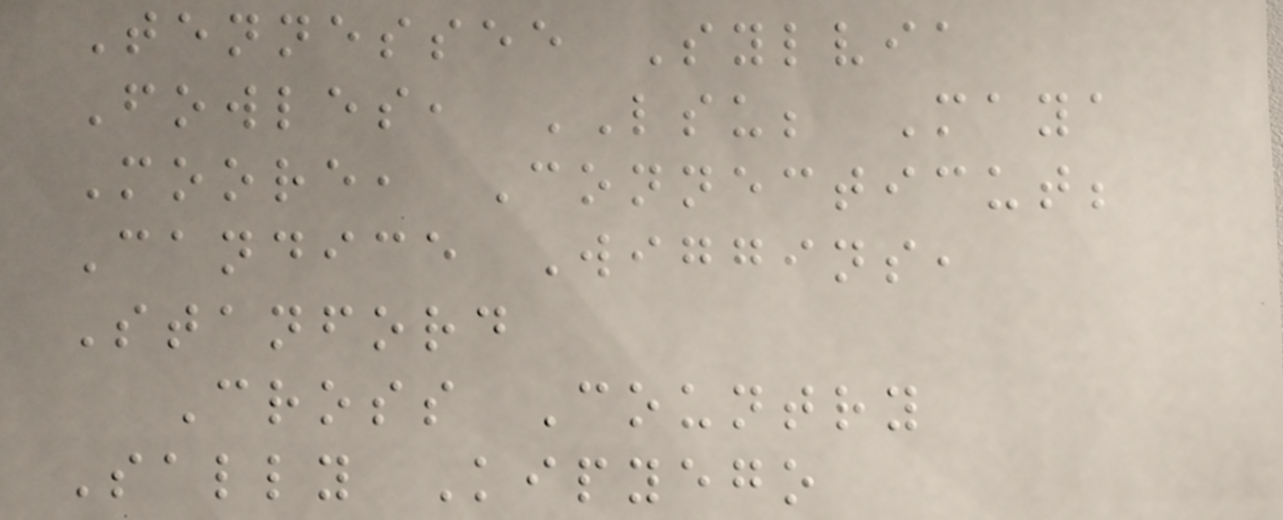Tennessee Sylvia
Fowles, LSU; Maya
Moore, Connecticut;
Candice Wiggins,
Stanford
Cross Country
Sally Kipyego
